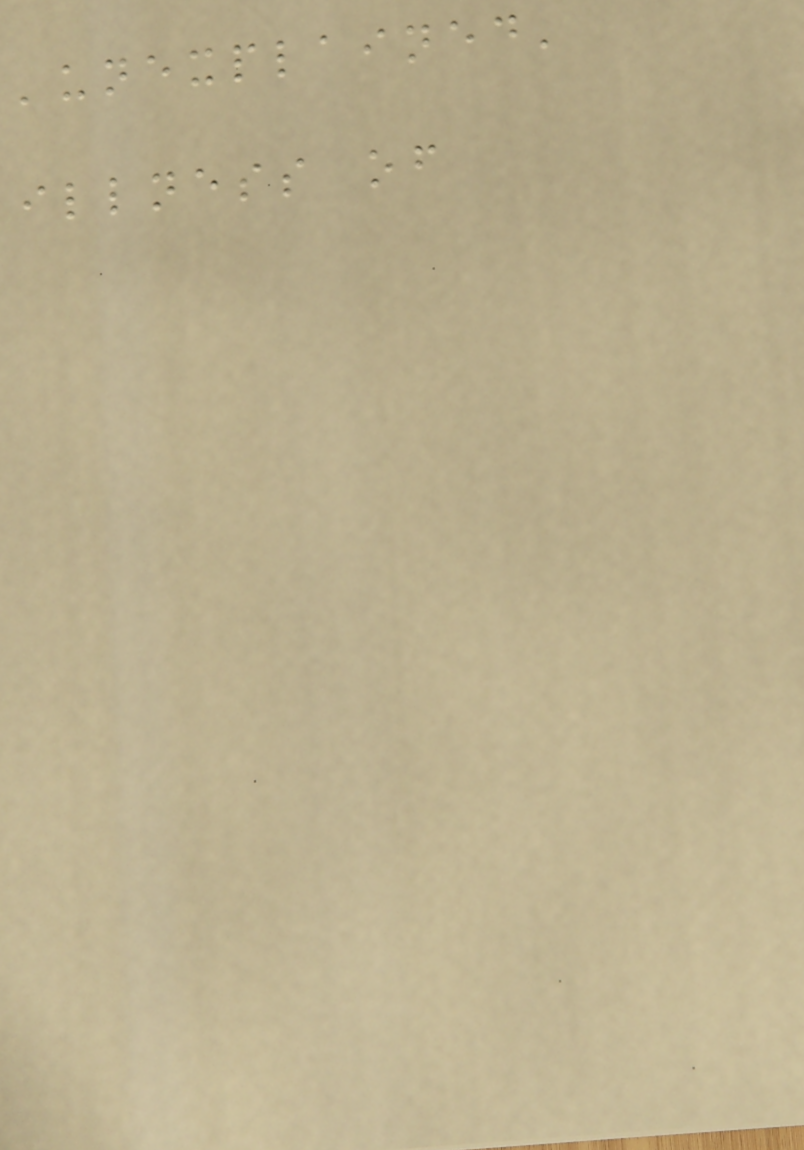'unexplained'
illness of
